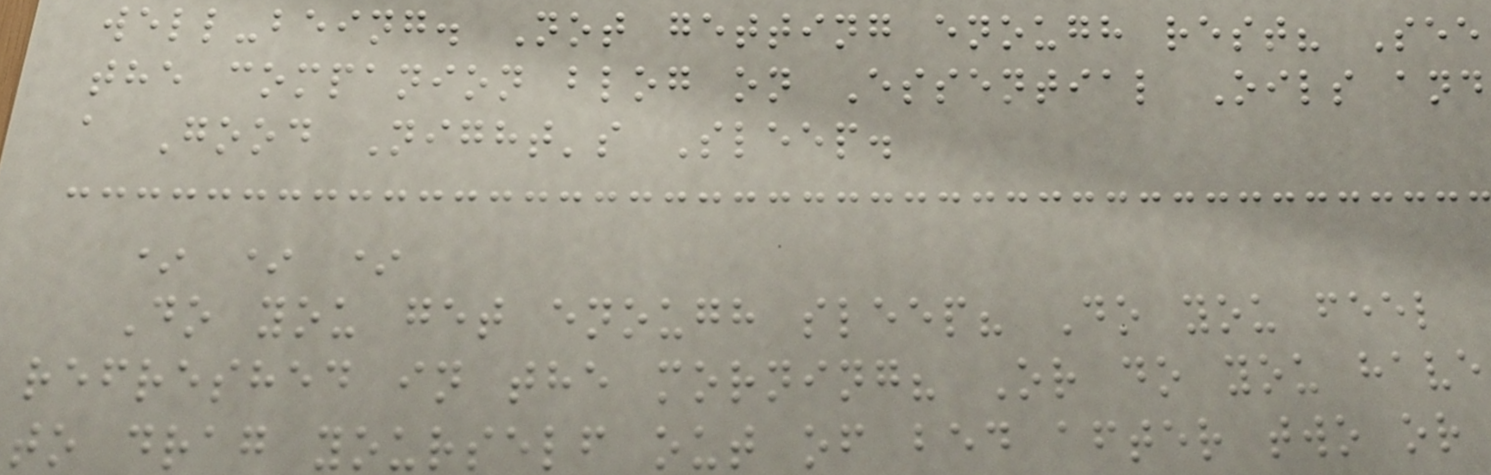well-being. Not getting enough rest? See
the companion blog on Essential Oils and
a Good Night's Sleep.
* * *
Do you get enough sleep? Do you feel
refreshed in the morning? Or do you have
to drag yourself out of bed after two or
